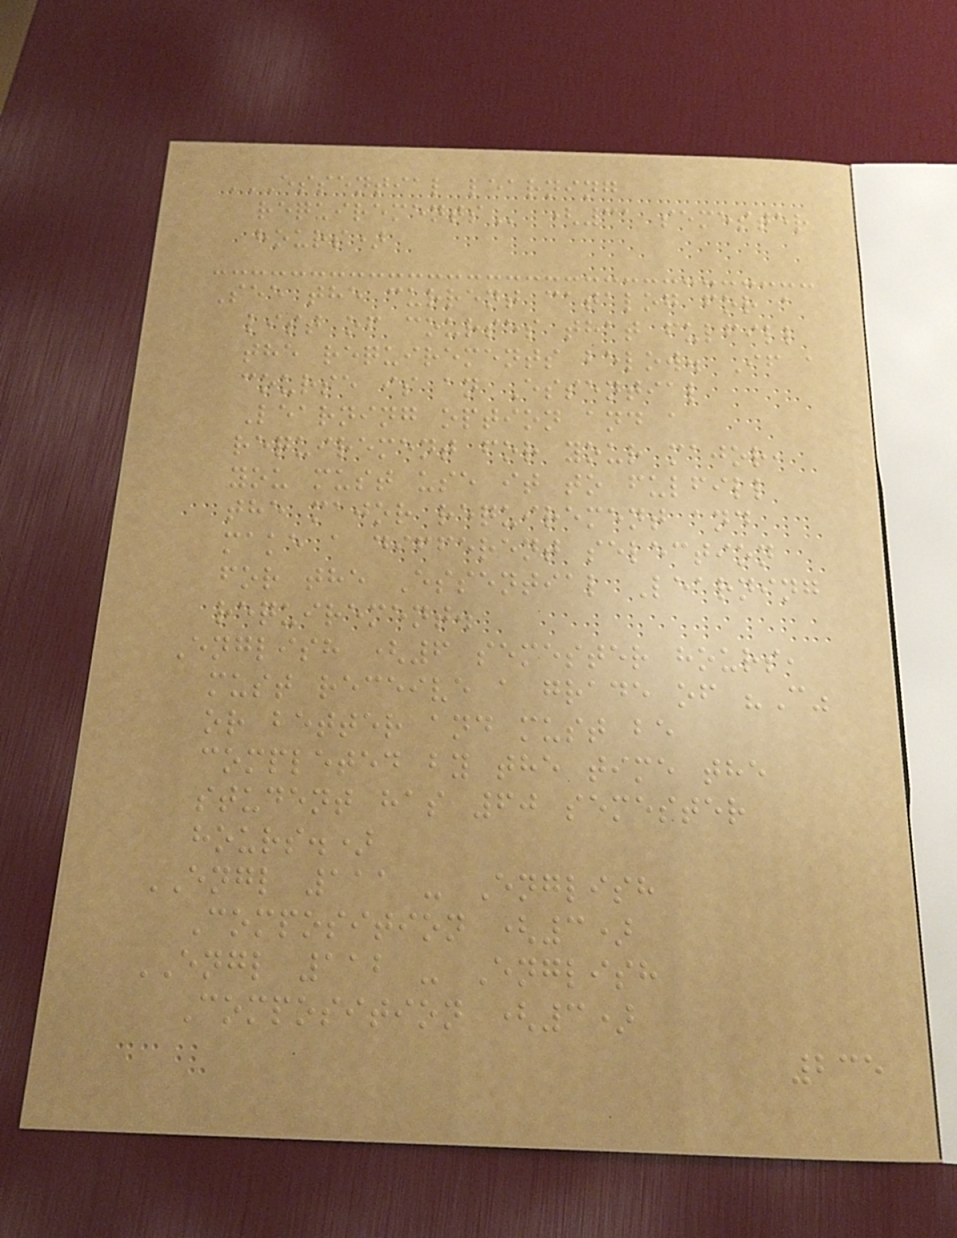ESSENTIAL LEARNING
REQUIREMENTS (31 semester
hours)
See the current catalog for a
list of courses that fulfill
the requirements below. If a
course is an Essential
Learning option and a
requirement for your major,
you must use it to fulfill
the major requirement and
make a different selection
for the Essential Learning
requirement.
English (6 semester hours,
must receive a grade of "C"
or better and must be
completed by the time the
student has 60 semester
hours.)
ENGL 111 - English
Composition (3)
ENGL 112 - English
Composition (3)
235
